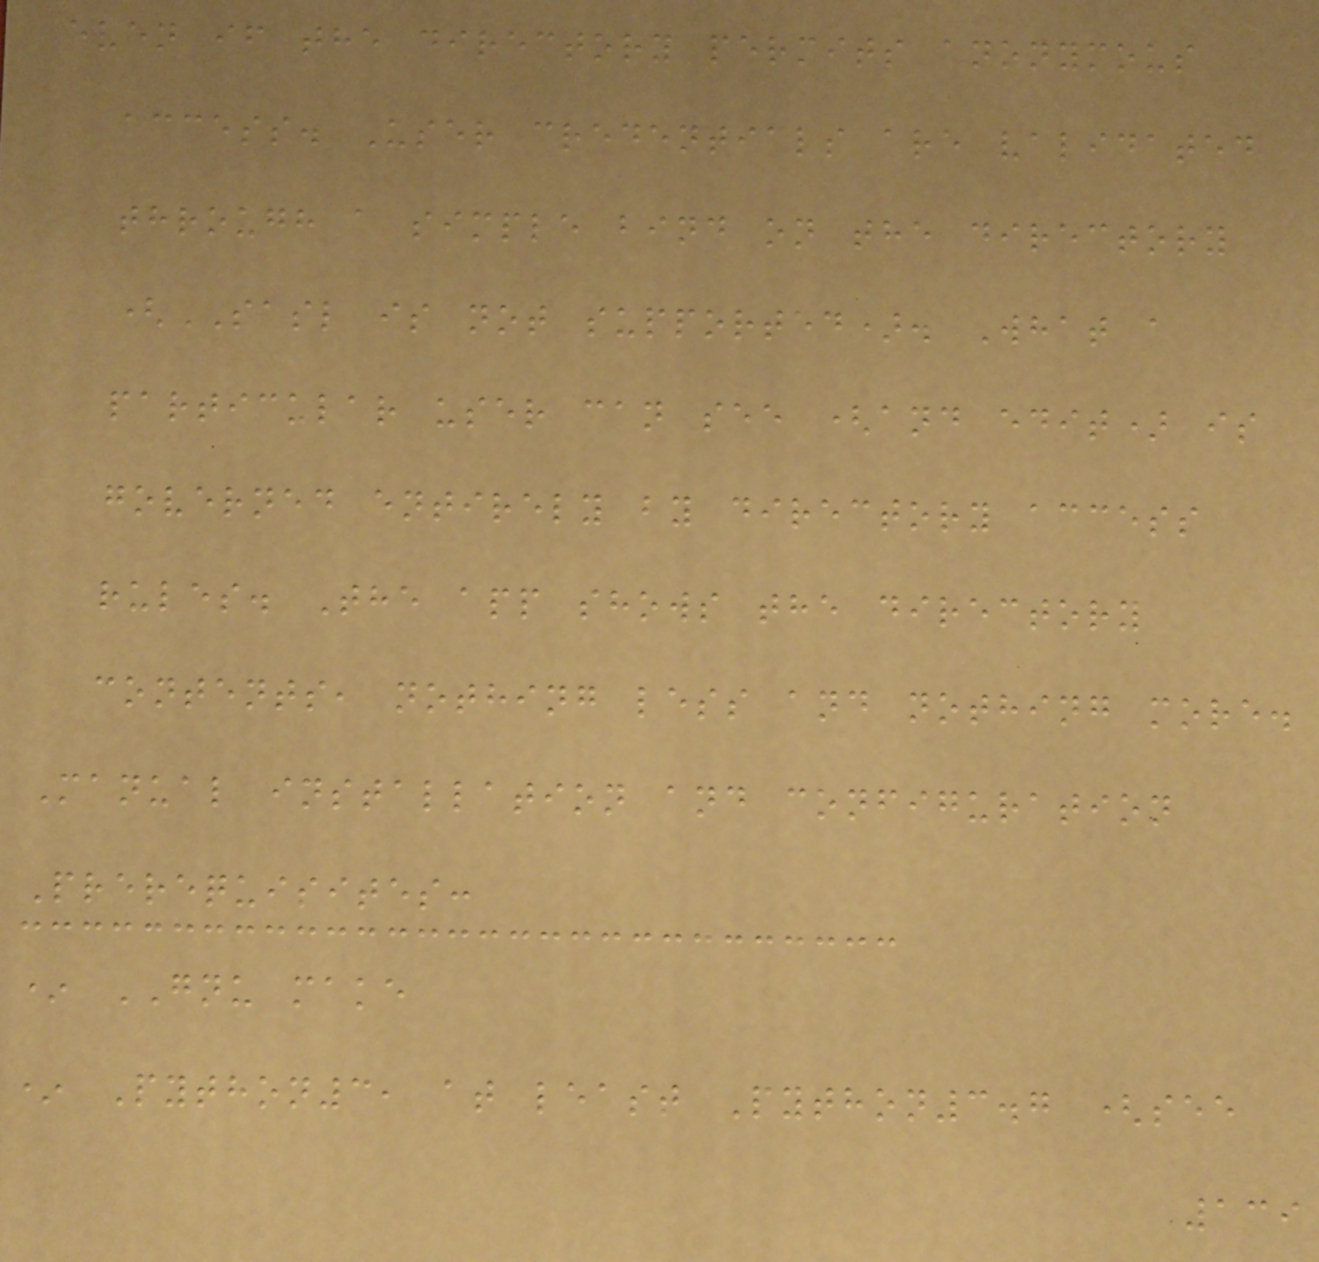even if the directory permits anonymous
access. User credentials are validated
through a simple bind on the directory
(SASL is not supported). What a
particular user can see (and edit) is
governed entirely by directory access
rules. The app shows the directory
contents, nothing less and nothing more.
Manual installation and configuration
Prerequisites:
* GNU make
* Python3, at least Python3.7 (see
139
